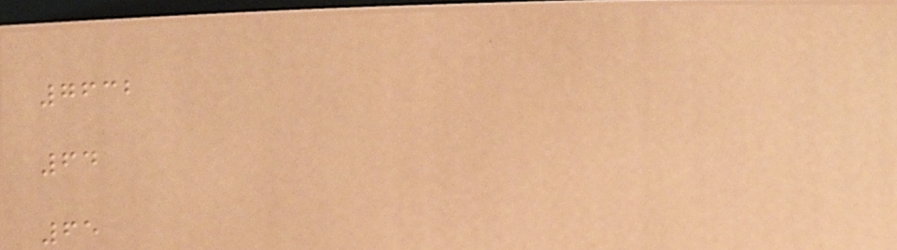7632
64
65
